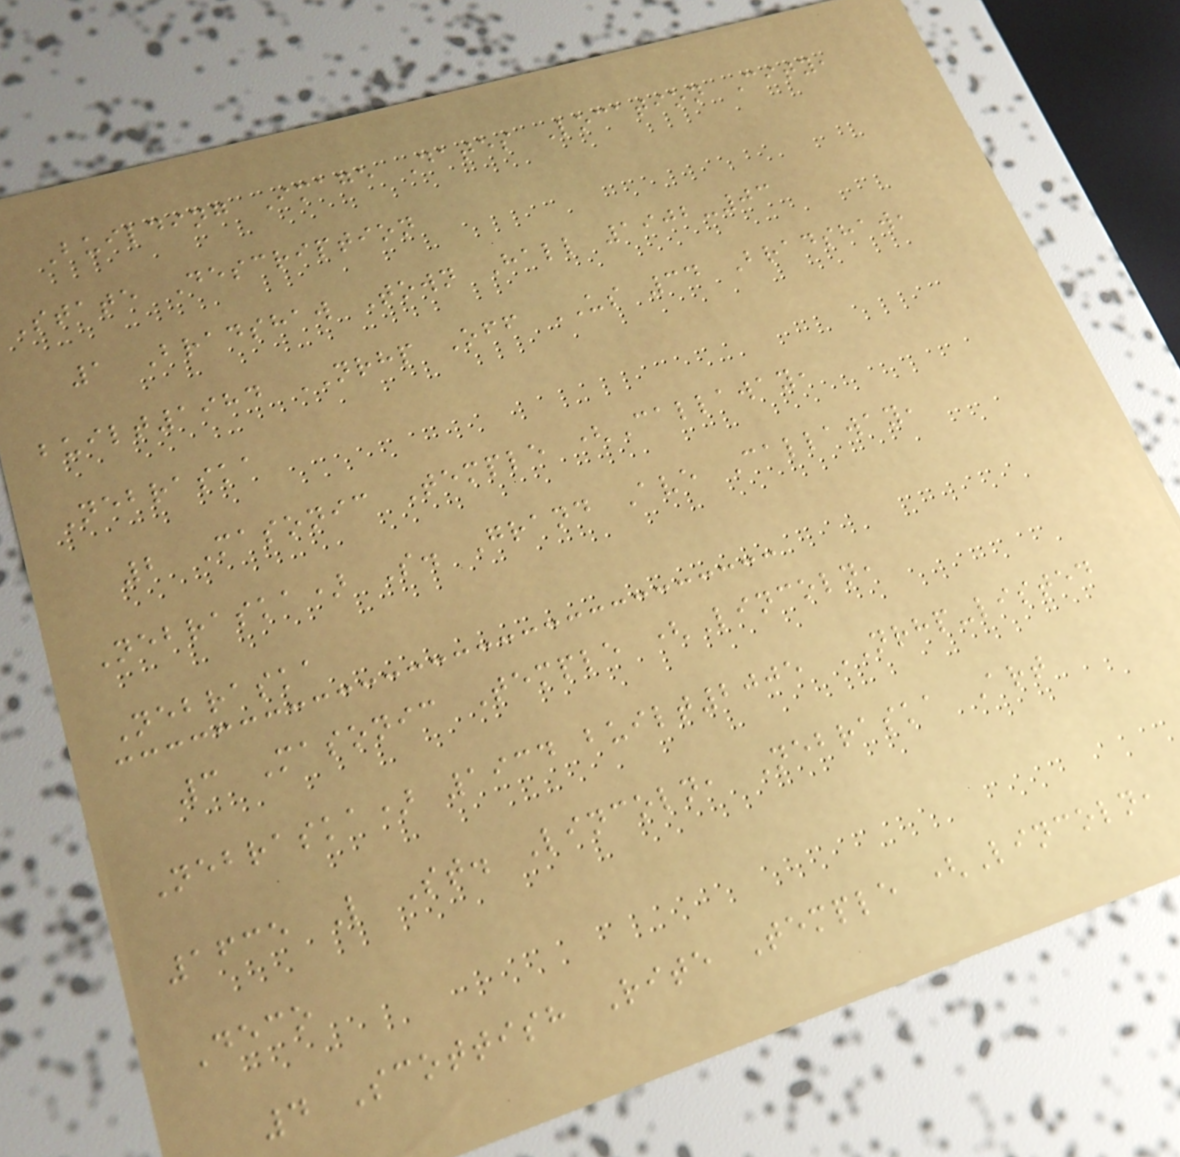Building Image Dates Location City,
State Description
1 Bradshaw Town Hall 1902-03
built1984 NRHP Off US 34 Bradshaw,
Nebraska
2 Masonic Temple (Callaway,
Nebraska) S. Grand Ave Callaway,
Nebraska
3 Masonic Temple (Lincoln,
Nebraska) 1934 built2005 NRHP-listed
1635 L St. Lincoln, Nebraska Art
Deco
4 Scottish Rite Temple (Lincoln,
